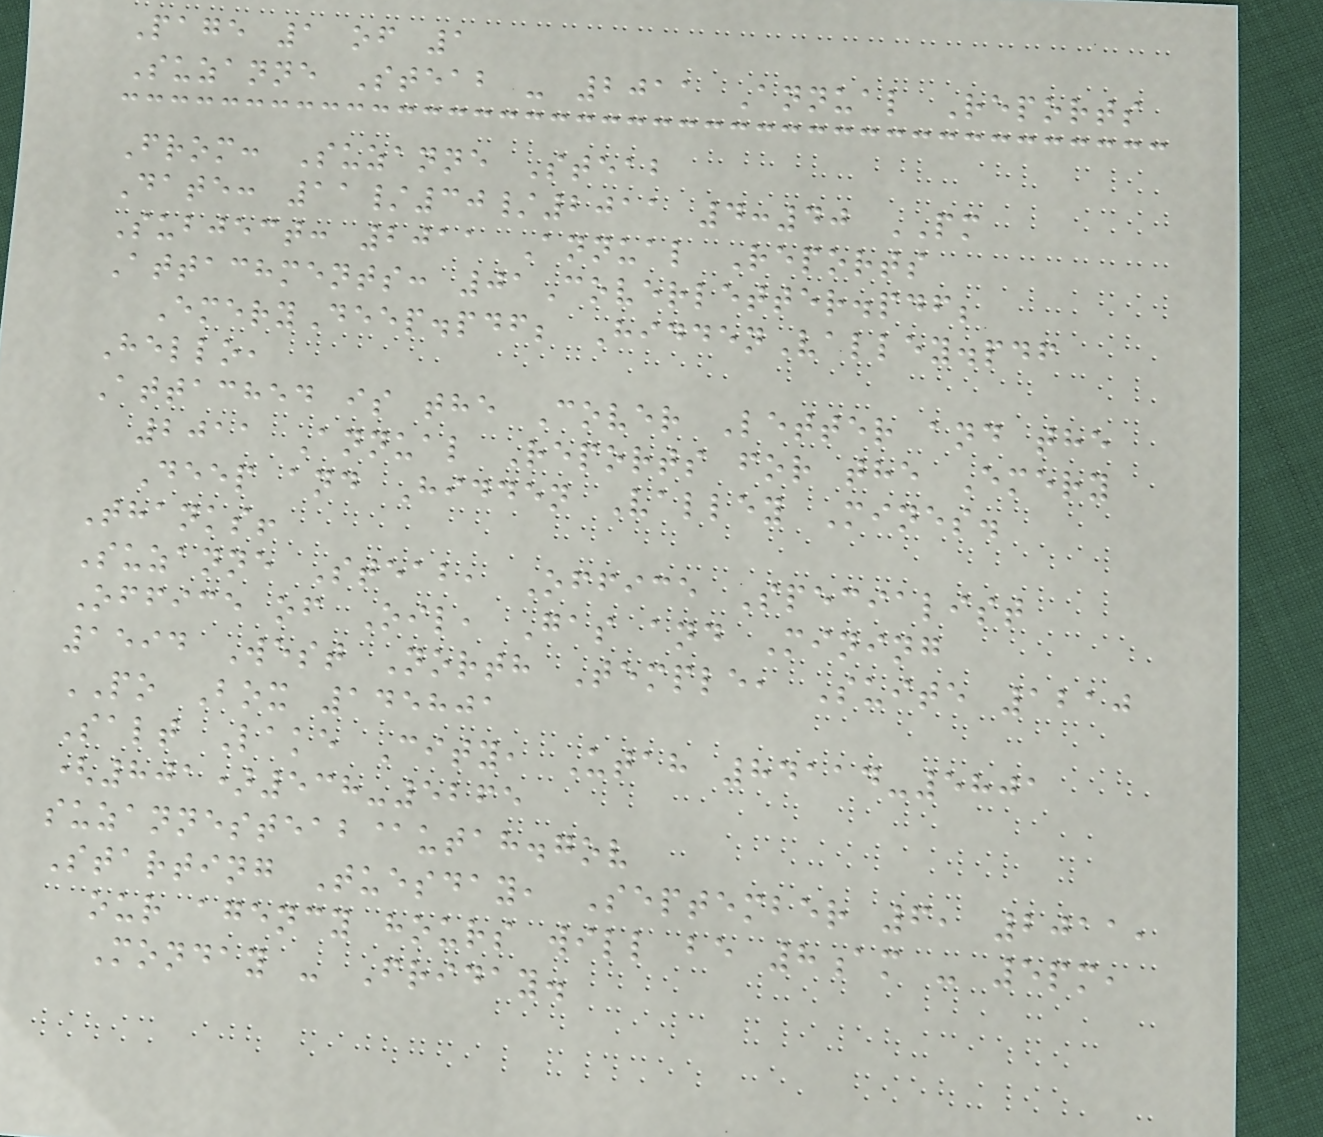Page 1 of 1
Suzanne Steab - 2011 Annual Reports
From: Suzanne Steab
Date: 11/30/2011 4:40 PM
Subject: 2011 Annual Reports
Attachments: 01Coverletter.pdf;
EmeryDeep.pdf; HiddenValley.pdf
Hello,
Attached is the Cover Letter and the
2011 Annual Reports for the Emery
Deep and Hidden Valley Mines.
Thanks!
Suzanne Steab, Office Specialist
Office of Oil, Gas and Mining
1594 West North Temple, Suite 1210
PO Box 145801
Salt Lake City, Utah 84114-5801
(801)538-5265
suzannesteab@utah.gov
Starting Tuesday, September 6, 2011,
our agency hours will be 8am - 5pm,
Monday - Friday.
